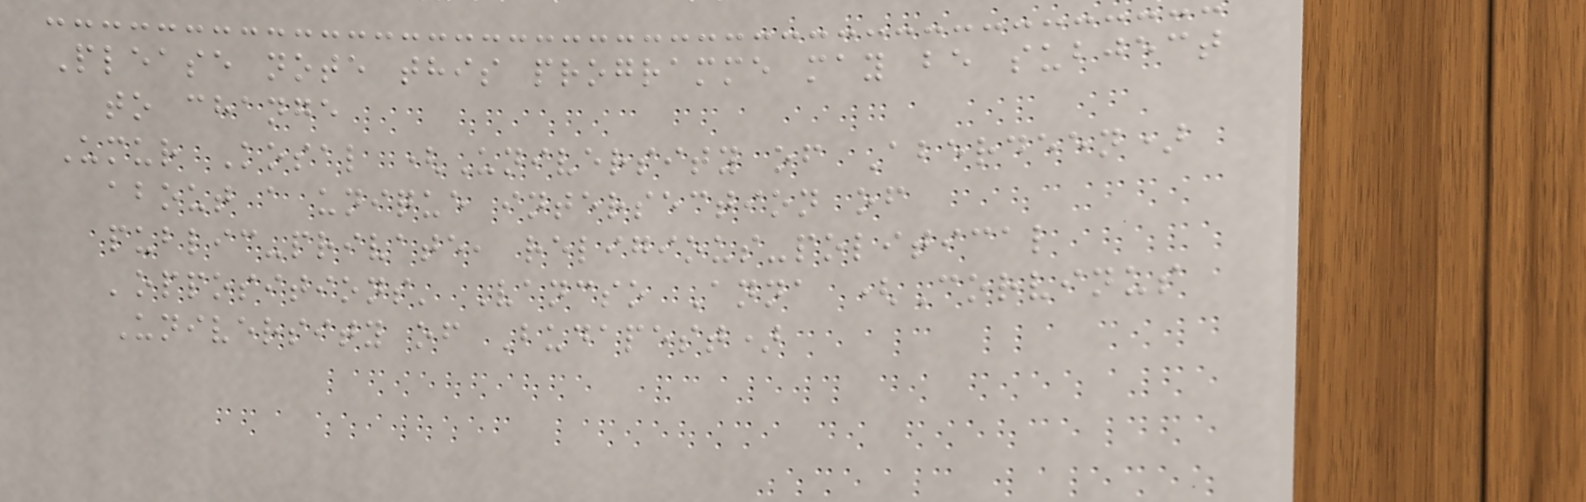Please note this programme may be subject
to change
Umur Kosal (University of Aberdeen)
about a unique intersection of
public-private, religious-political
'oppositions' Vancso Anna (Corvinus
University of Budapest)
